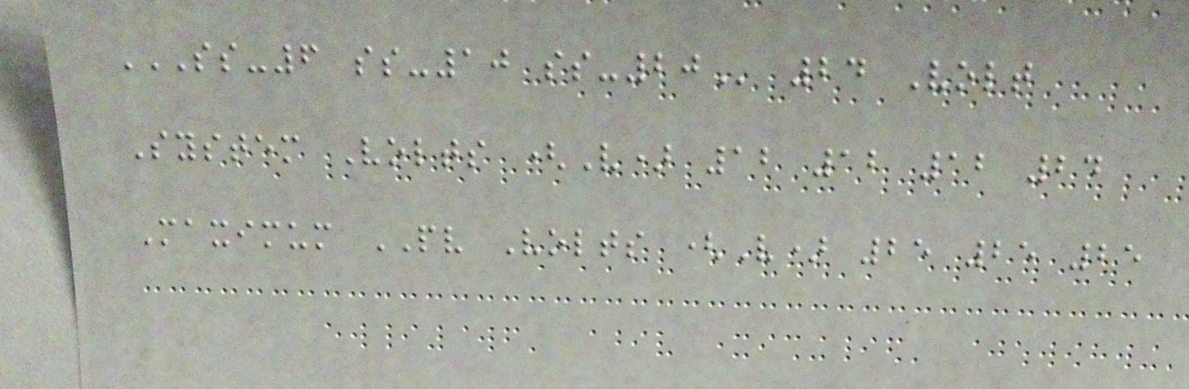SS-6 SS-10 SS-20 24 Volt
System Volts (V) 12 12 12 24
Maximum PV Volts (V) 25 25 25
